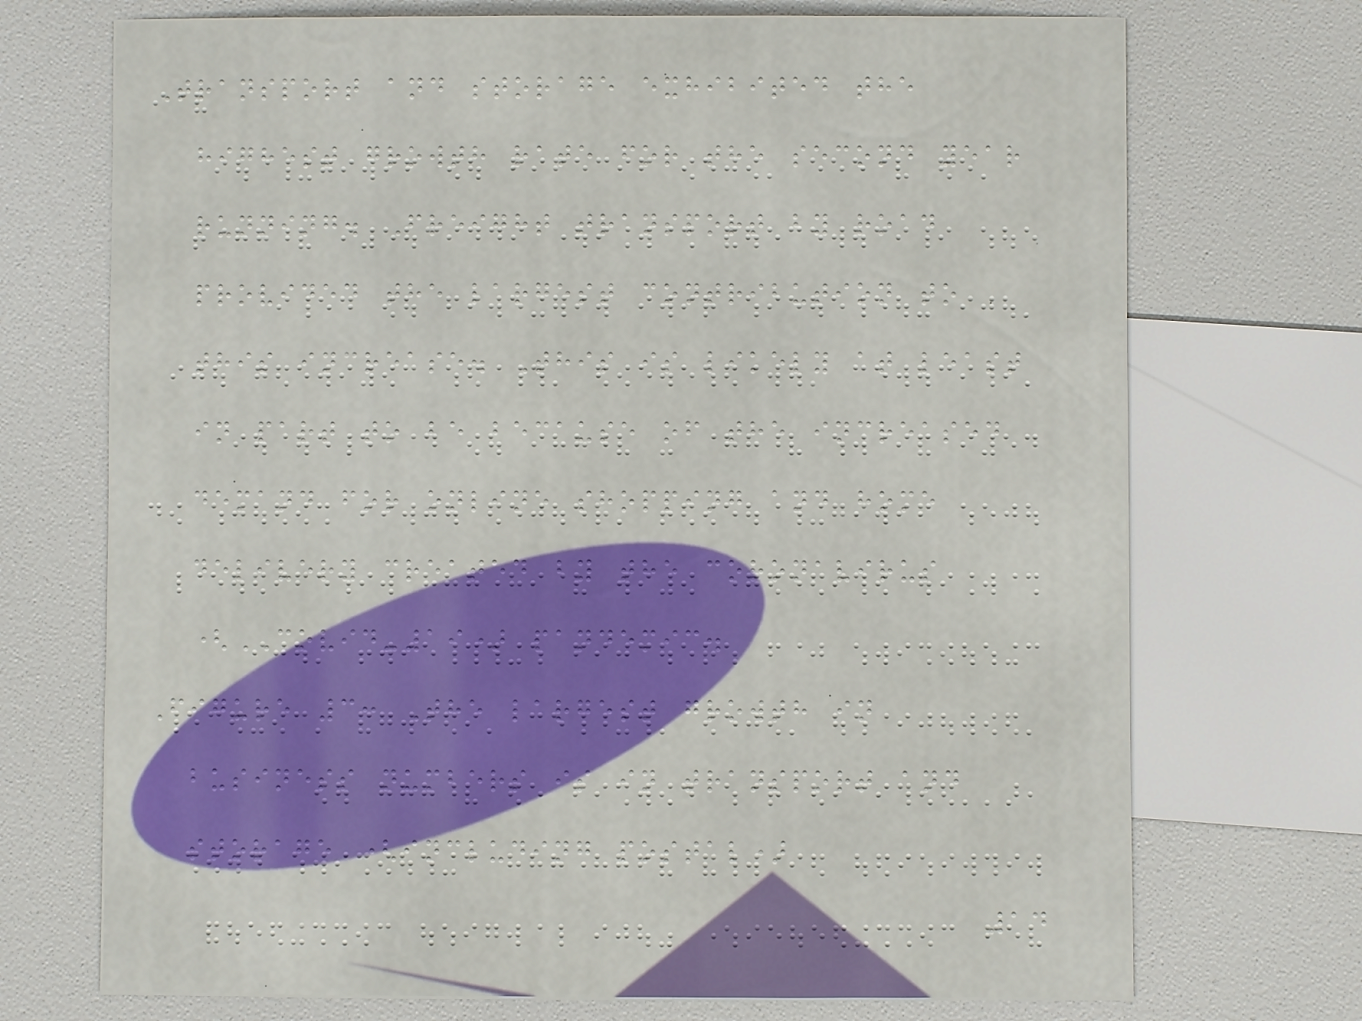Transport and storage exhibited the
highest growth rate for the second year
running. Freight transport by road
provided the largest contribution to
this increase. This is likely at least
in part to be because of the increased
demand for online shopping and home
delivery created by the coronavirus
(COVID-19) pandemic.
Figure 3: The largest growth in
business numbers is in transport and
storage (including postal)
14
